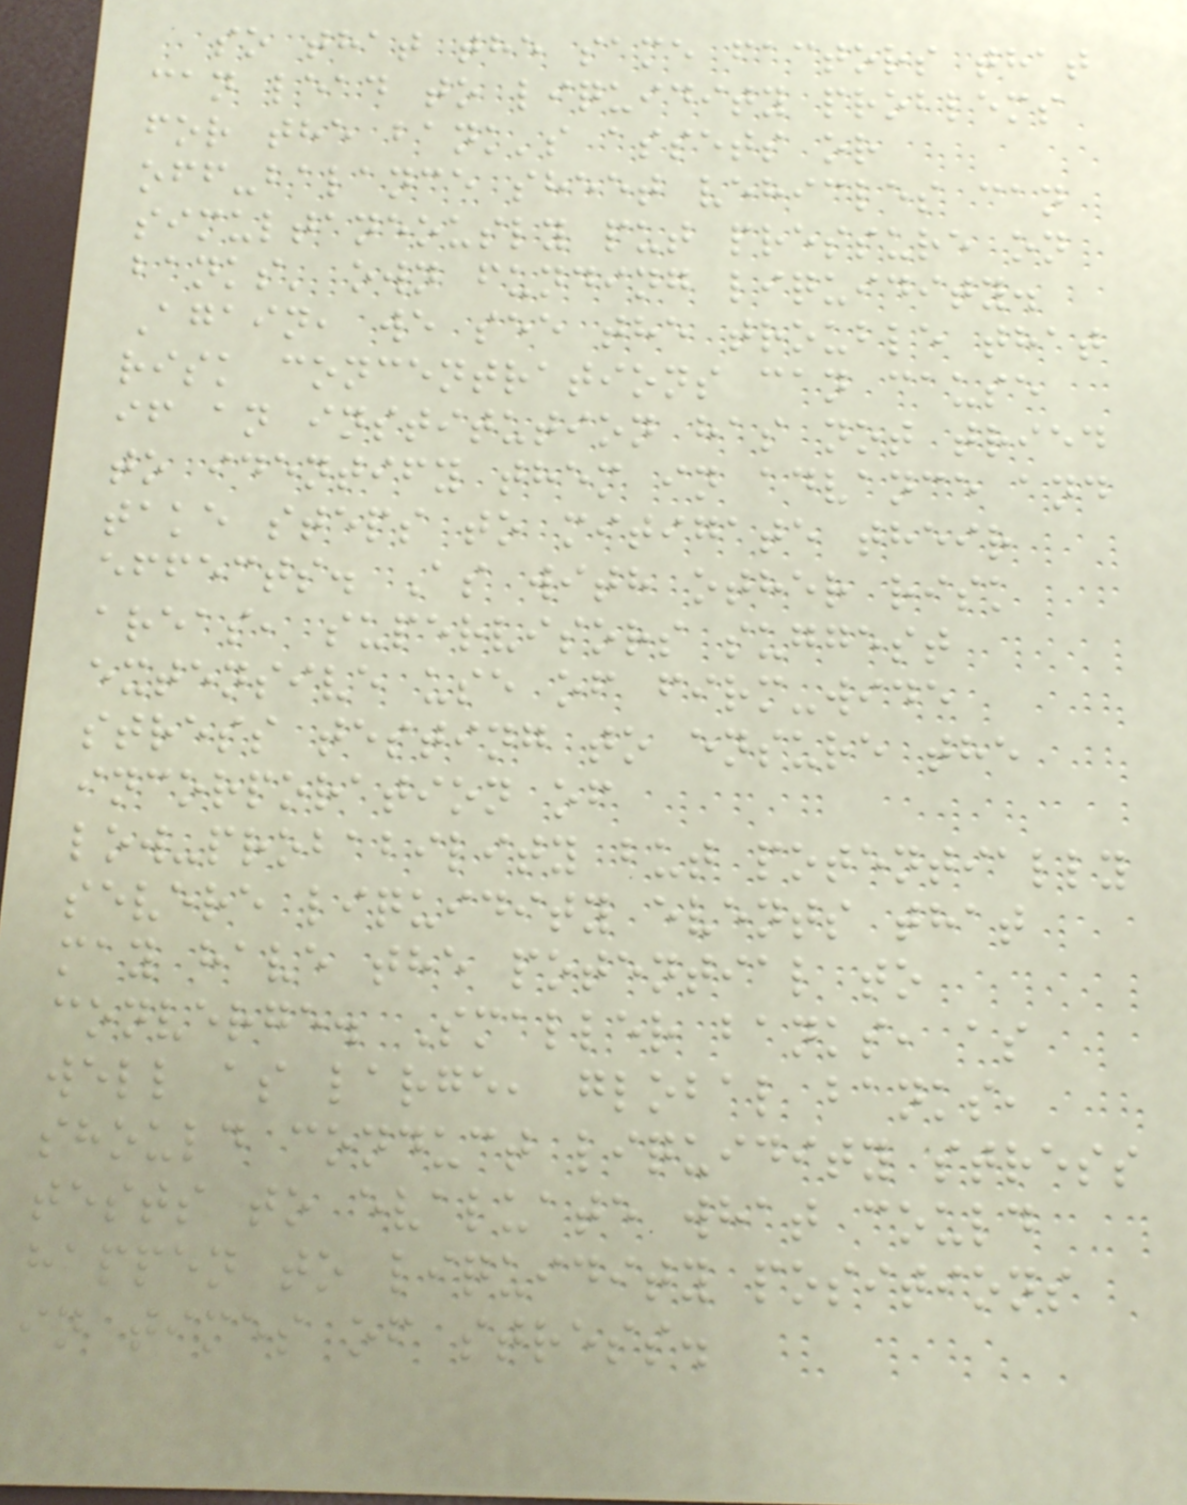so that the same factors that
can lead to liquidity problems
for the bank's assets or
off-balance sheet vehicles can
simultaneously put pressure on
banks' own funding liquidity.
Again, we see the trouble that
risk concentrations can cause
if an institution has not tried
to identify them in advance and
take steps to mitigate their
effects. As with other risk
areas, supervisors suggest
extensive use of firm-wide
stress testing to ensure the
incorporation of
low-probability but potentially
severe liquidity events that
may have the potential to
converge. Smaller banks, as
well as large, global banks,
should conduct liquidity stress
tests to evaluate what could
happen to liquidity positions
in times of stress.
